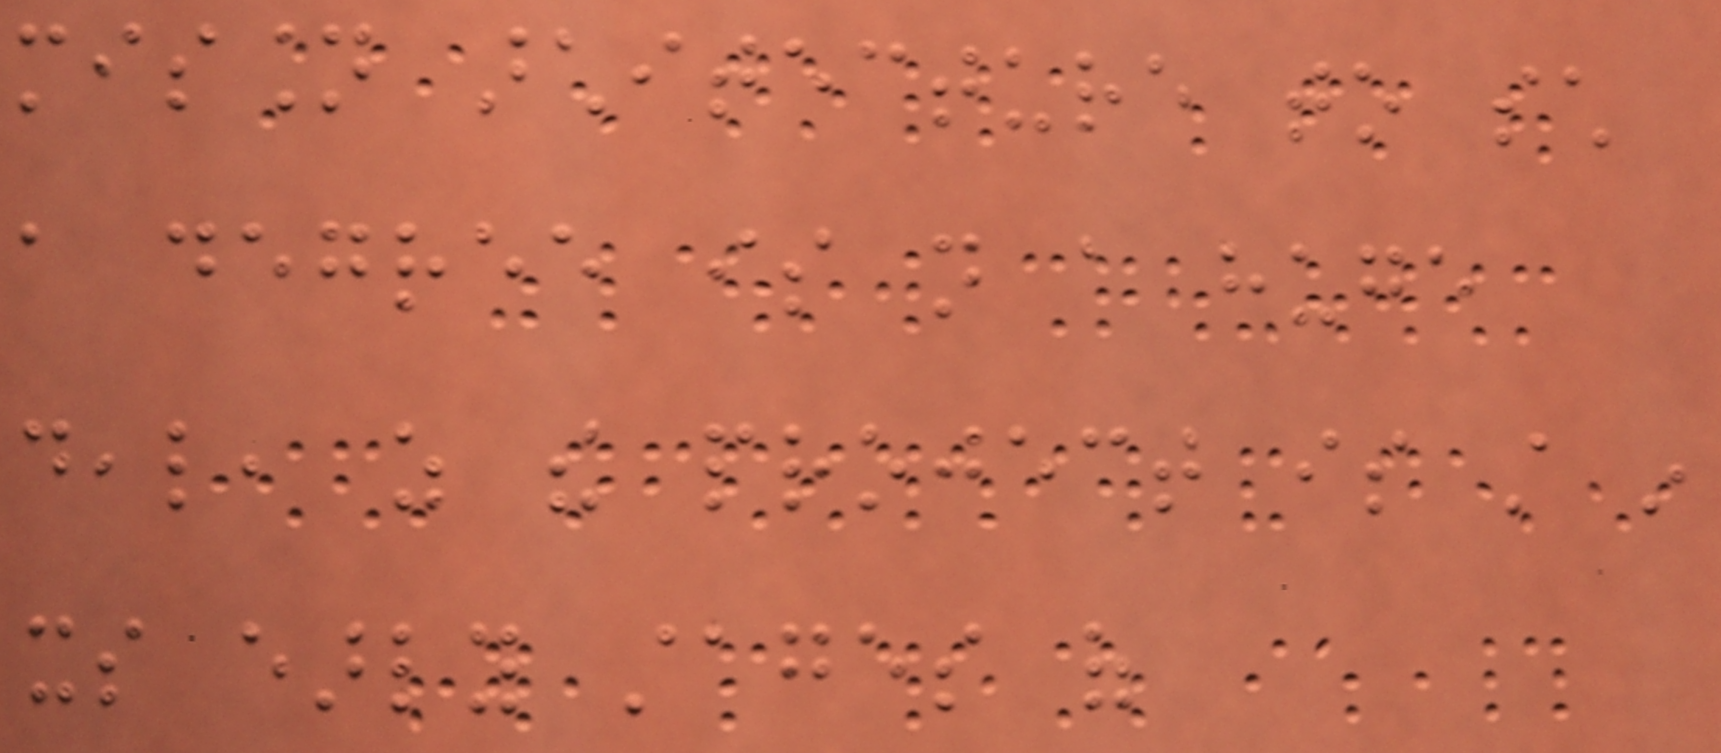mission architecture to such
a degree is not a huge
deal, as the project is still in
its early stages of
